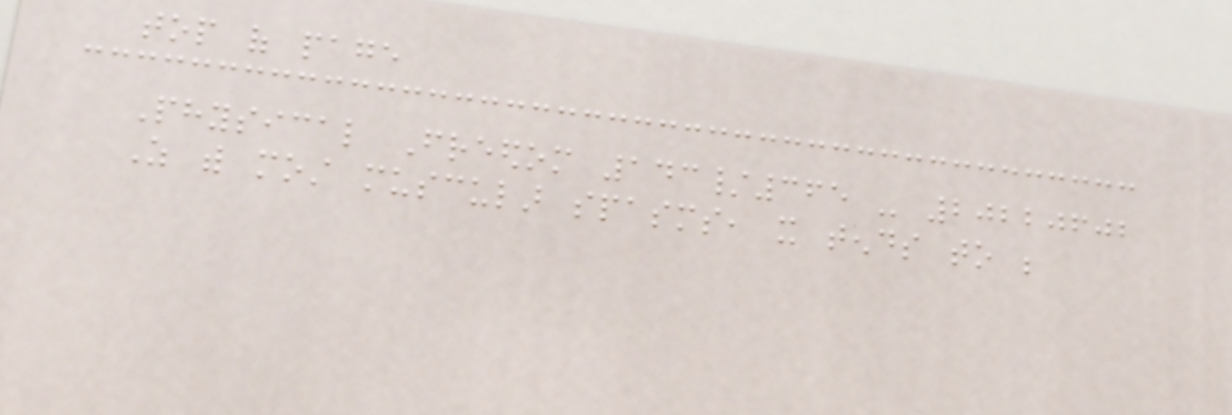top of page
Physical Freedom 143/365 - 20220602
As with most muscular spasms, it tends to be
